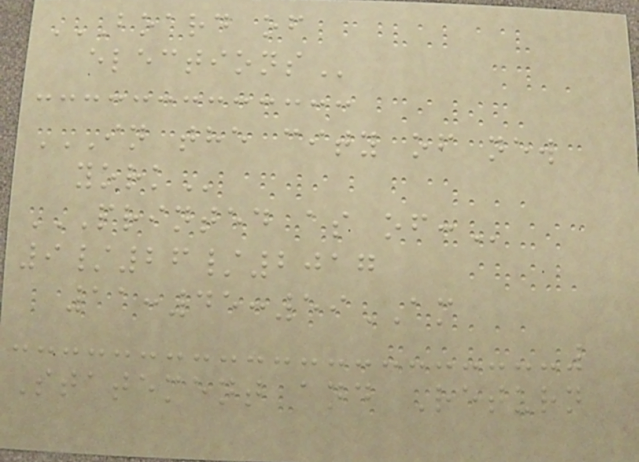BOARD OF
ELECTIONS
IN THE CITY OF NEW
YORK
PRINTED AS OF:
9/26/2017
11:45:59AM
Statement and Return
